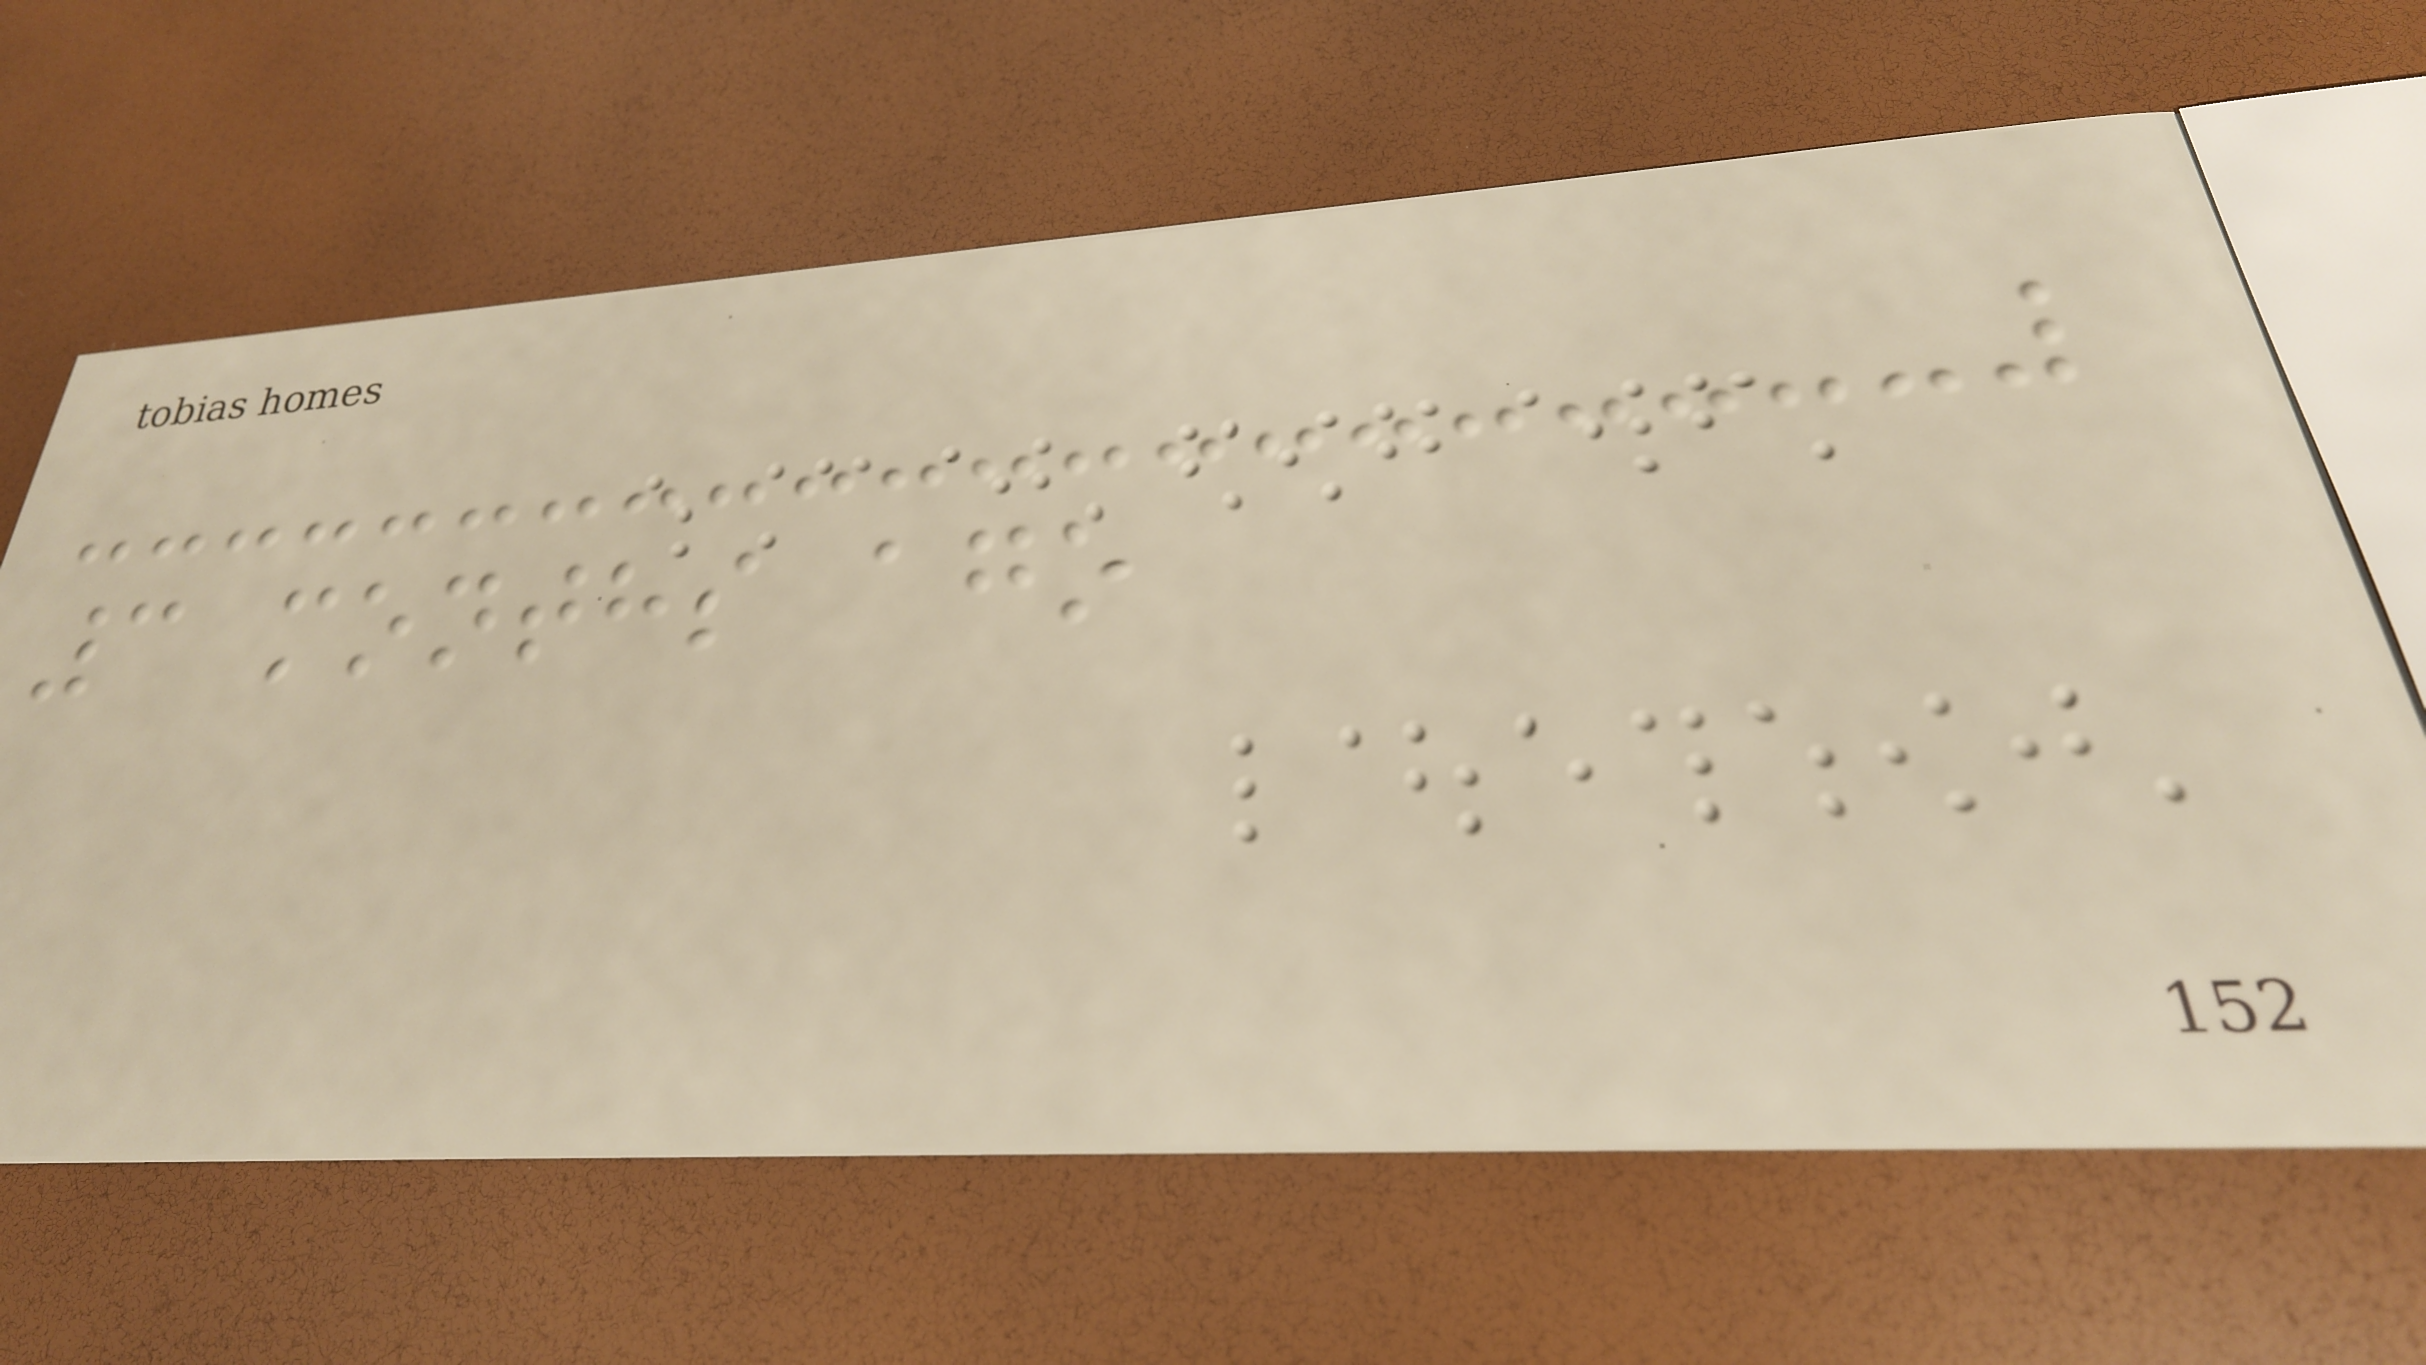3 months ago
